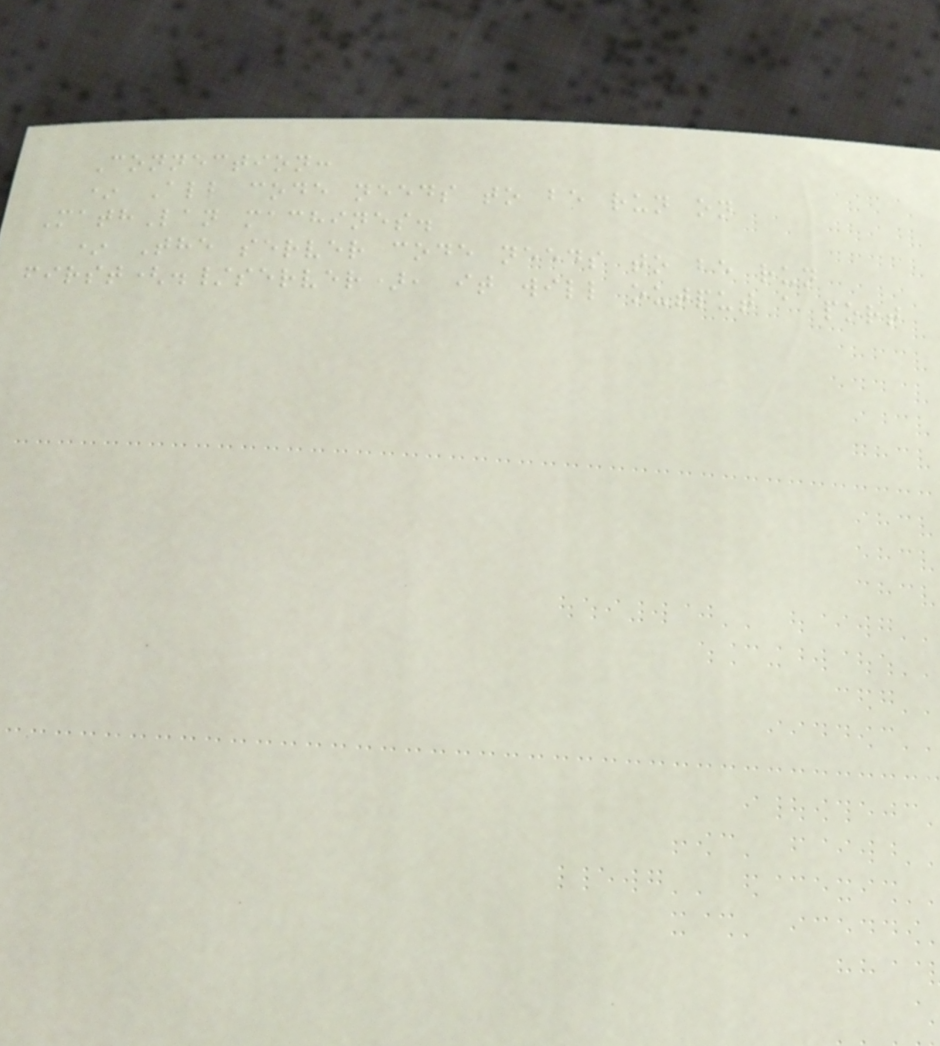Connection:
* All code needs to be run on
MathLan machines.
* The server code needs to be run
first(./server), it will output a port
